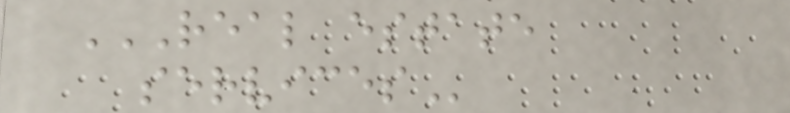REAL ESTATE
SERVICES
